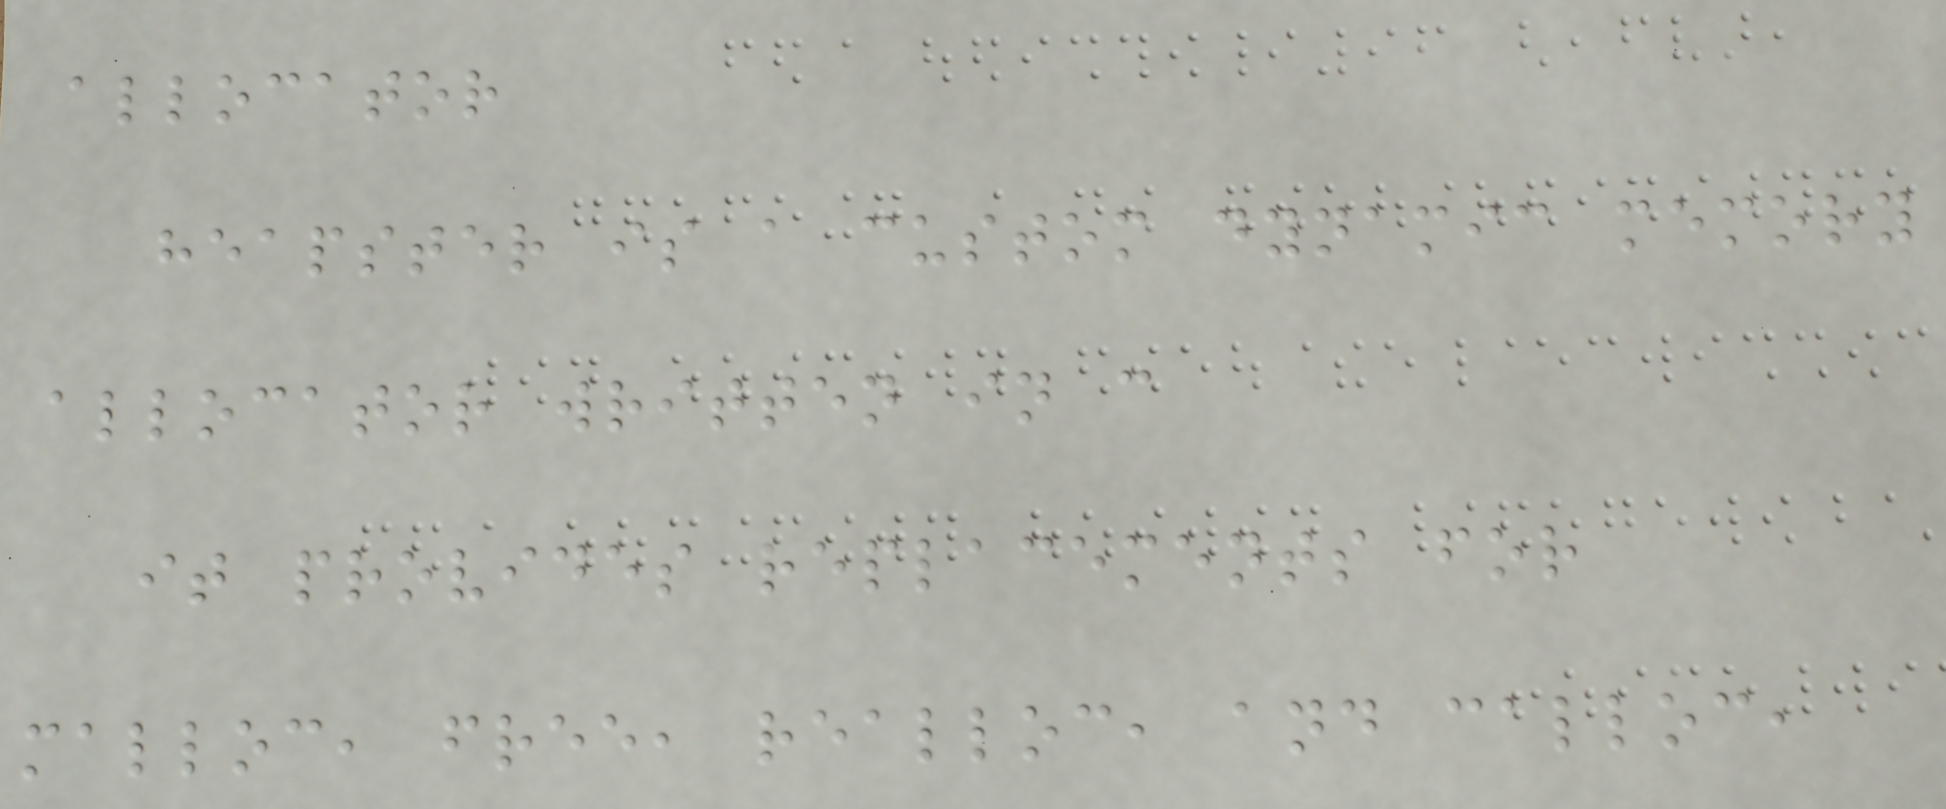allocator
heapster is a custom dynamic memory
allocator written in c
it provides replacements for
malloc, free, realloc, and calloc,
